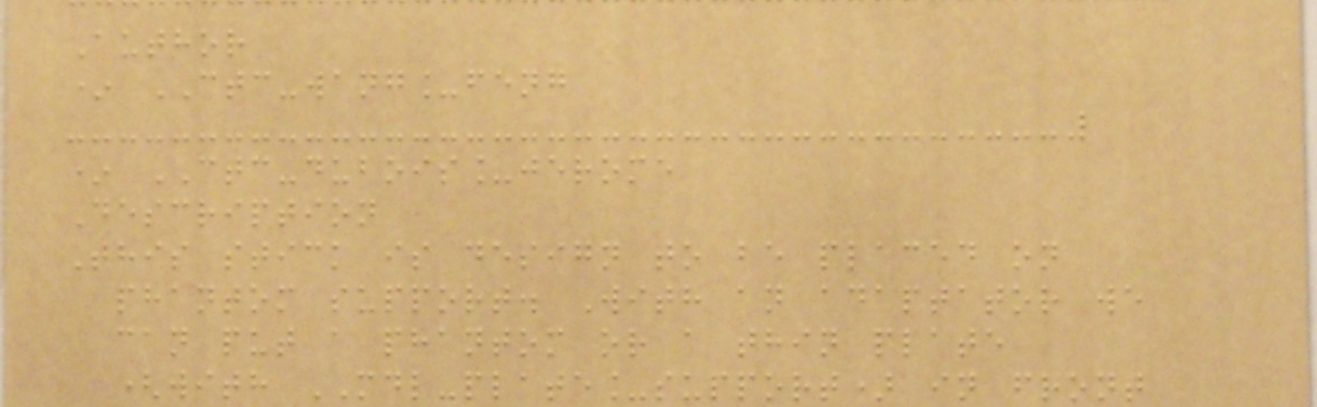Author
* CTC-wang_feng
* CTC-dubois_jerome
Description
This stick is design to be placed on
phantom support. With an adaptator we
can put a phantom or a thin plate
(with MDL-plate_support) in front
